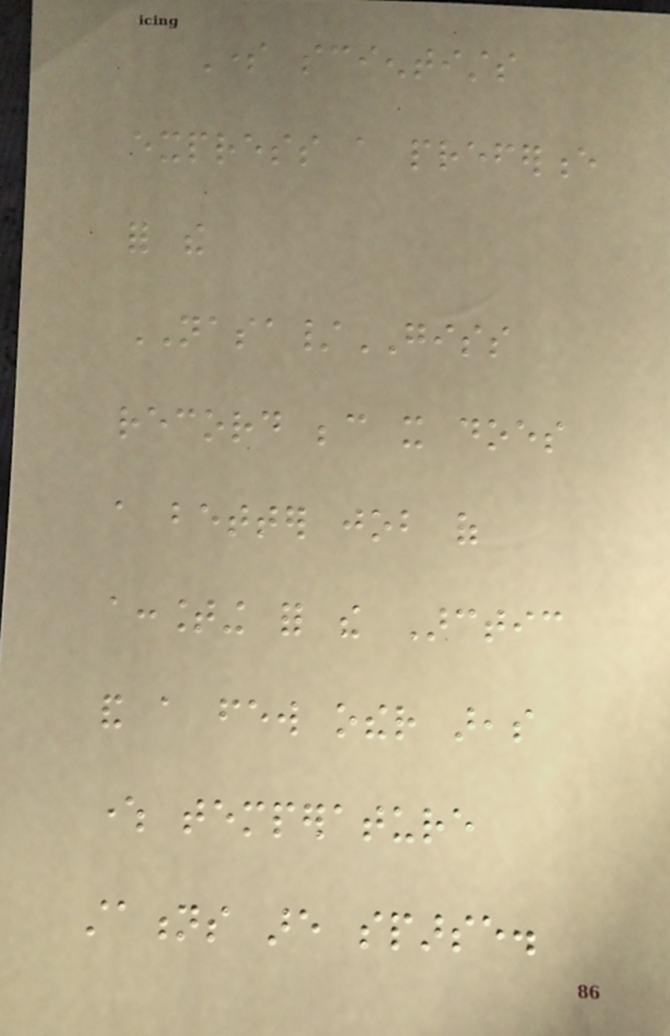Some scientists
express a preference
for the
NASA/GISS
record because it does
a better job of
accounting for the Arctic
and a few other areas
where temperature
stations are sparse.
